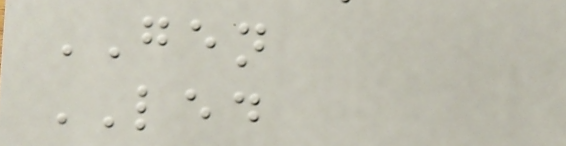GEN
LED
